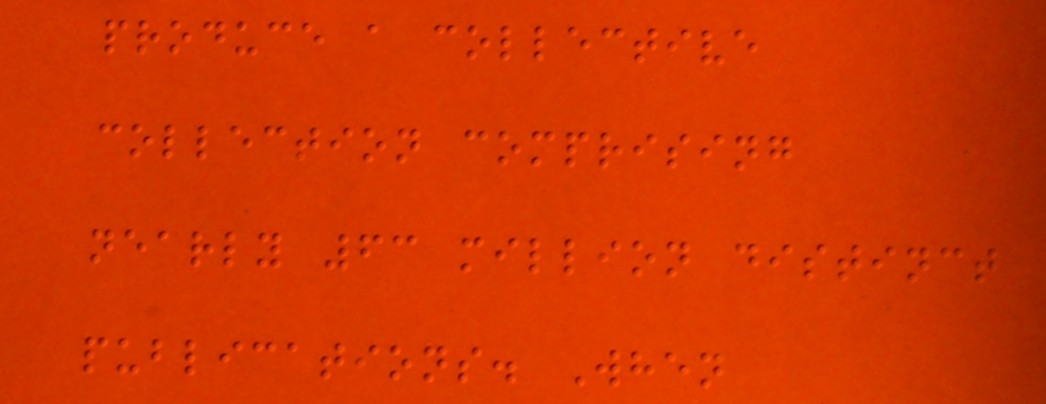produce a collective
collection comprising
nearly 63 million distinct
publications. When
